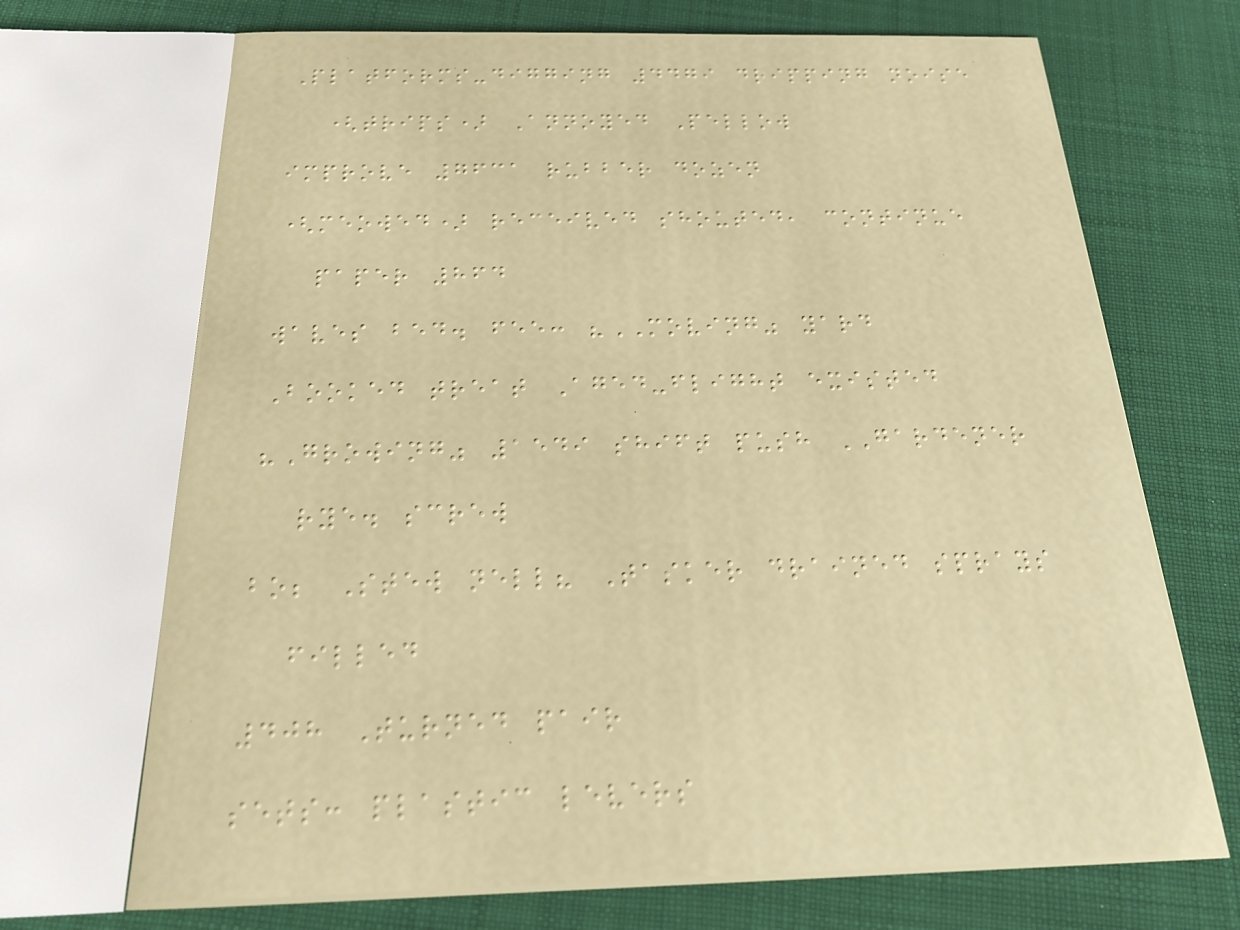Platforms-digging 4479 dripping noise
(trips) Annoyed Pellow
improve 7631 rubber dozen
(meowed) received shouted, continue
paper 864
waves bed. fee: "MOVING" yard
Booked treat Aged-flight existed
"Growing" 1549 shift push GARDENER
rye. screw
bo; Stew nell? Tasker drained sprays
filled
408 Turned pair
sets: plastic levers
